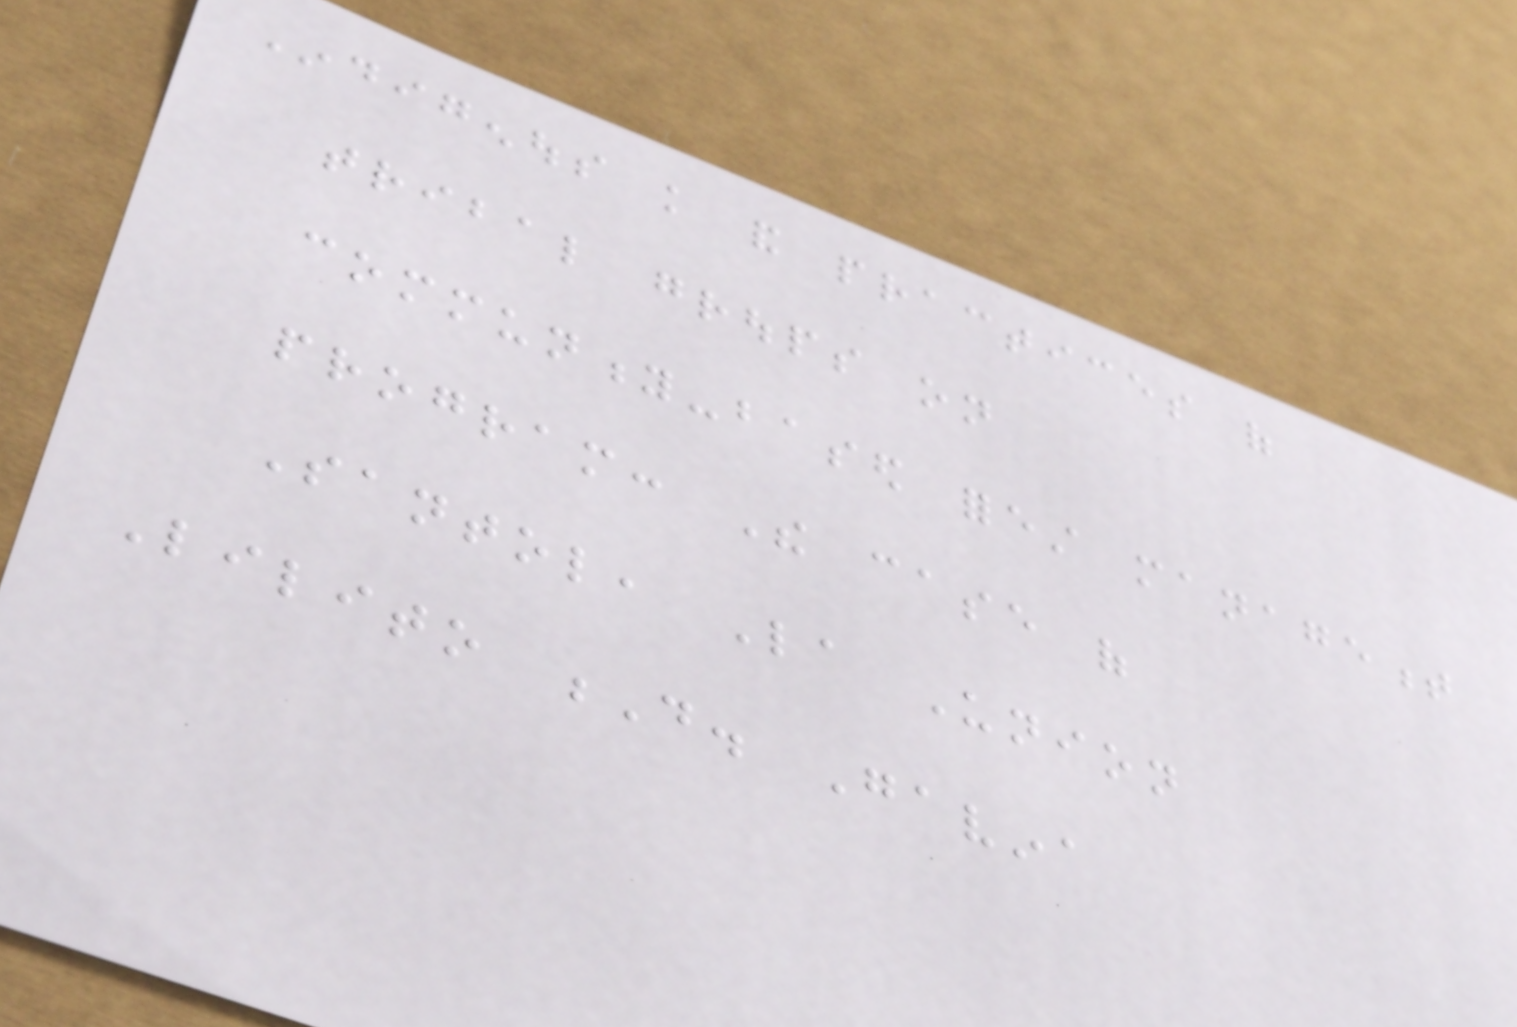Indigenous knowledge and practices of
tribal groups on
community-based forest management
program: The case of
Santol, La Union
Lilito D. Gavina
